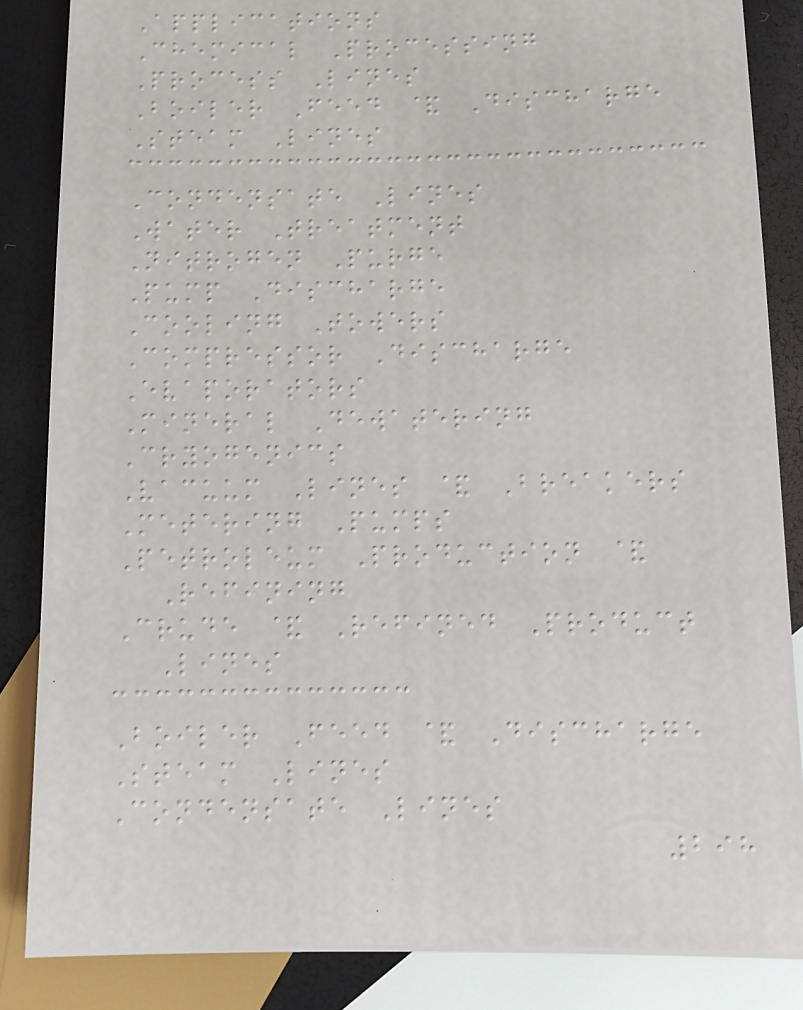Applications
Chemical Processing
Process Lines
Boiler Feed & Discharge
Steam Lines
Condensate Lines
Water Treatment
Nitrogen Purge
Pump Discharge
Cooling Towers
Compressor Discharge
Evaporators
Mineral Dewatering
Cryogenics
Vacuum Lines & Breakers
Metering Pumps
Petroleum Production &
Refining
Crude & Refined Product
Lines
Boiler Feed & Discharge
Steam Lines
Condensate Lines
298
